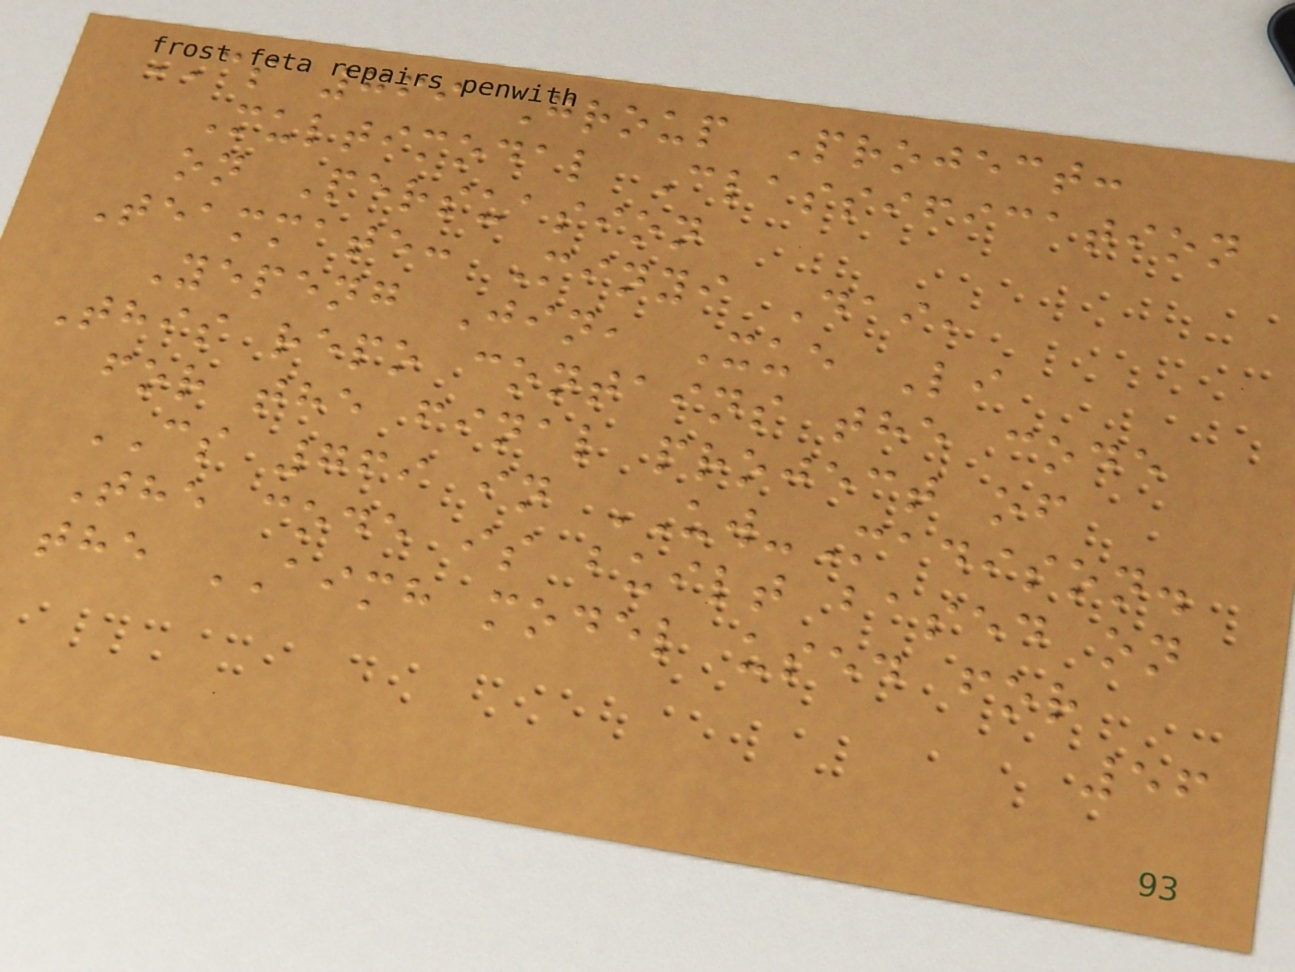CS 769 Group Project:
Multimodal Classification
on Persuasion
Teammate: Minyi Dai,
Yepeng Jin, Xue Li
This repo contains the code
for the final project of
CS 769 in UW-Madison.
The code is built based on
the AIMH model used for
56
